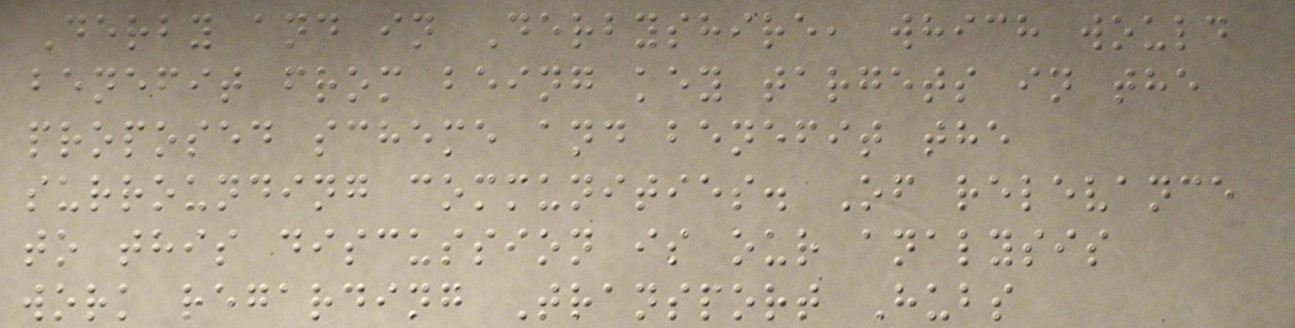Derby and in Derbyshire, which would
benefit from being key targets in the
proposed scheme and benefit the
surrounding communities. Of relevance
to this discussion is our analysis
work regarding Transport Hubs
